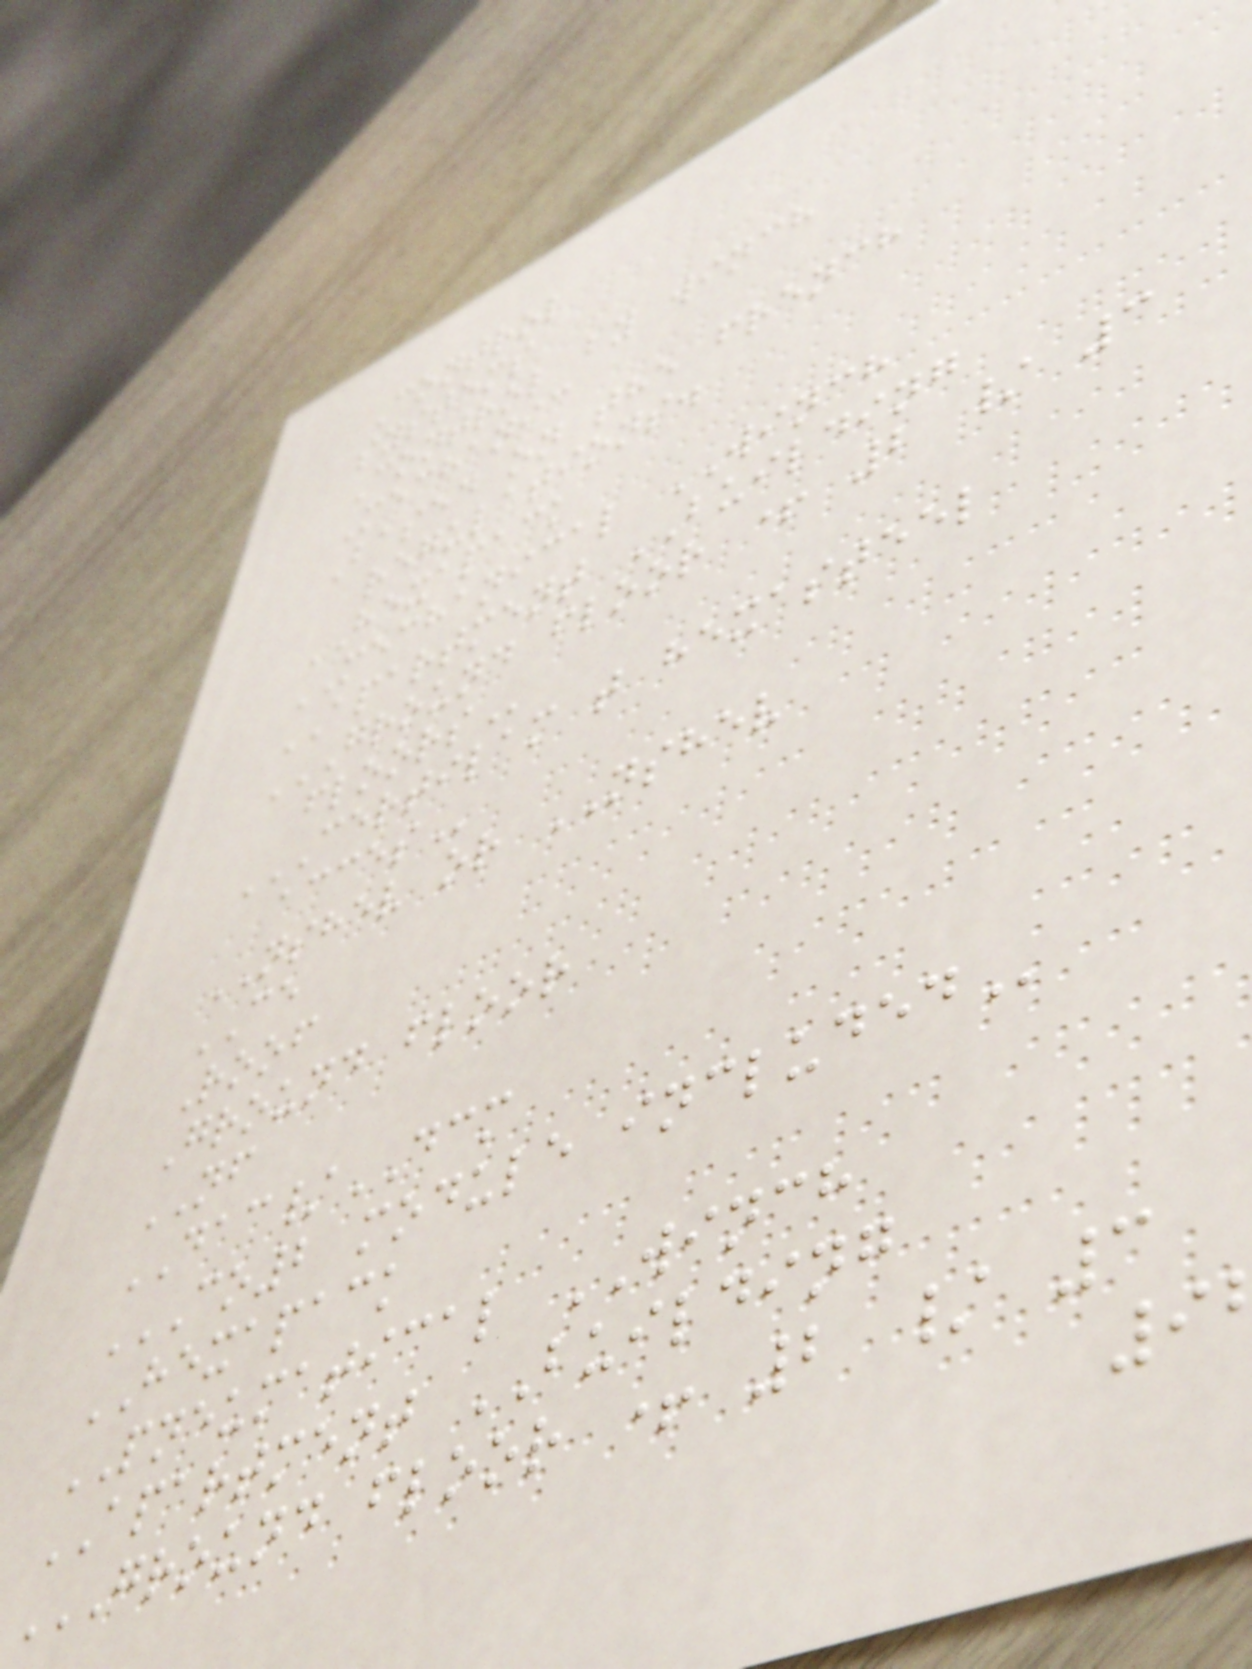Control
systems
Control by winch
Mechanic
Based on the french
regulations.
HEXAPACK
MECHANICAL WINCH
APARTMENT BUILDING
GROUND FLOOR + 2 / 3
CERTILAM T HEXASTEEL
NSHEV or NSHEV
CE
Roof
Ground floor
NF
DAC/DCM
CO2 MODULE INCLUDED
HEXAPACK
PNEUMATICAL WINCH
APARTMENT BUILDING
GROUND FLOOR + 2 / 3
